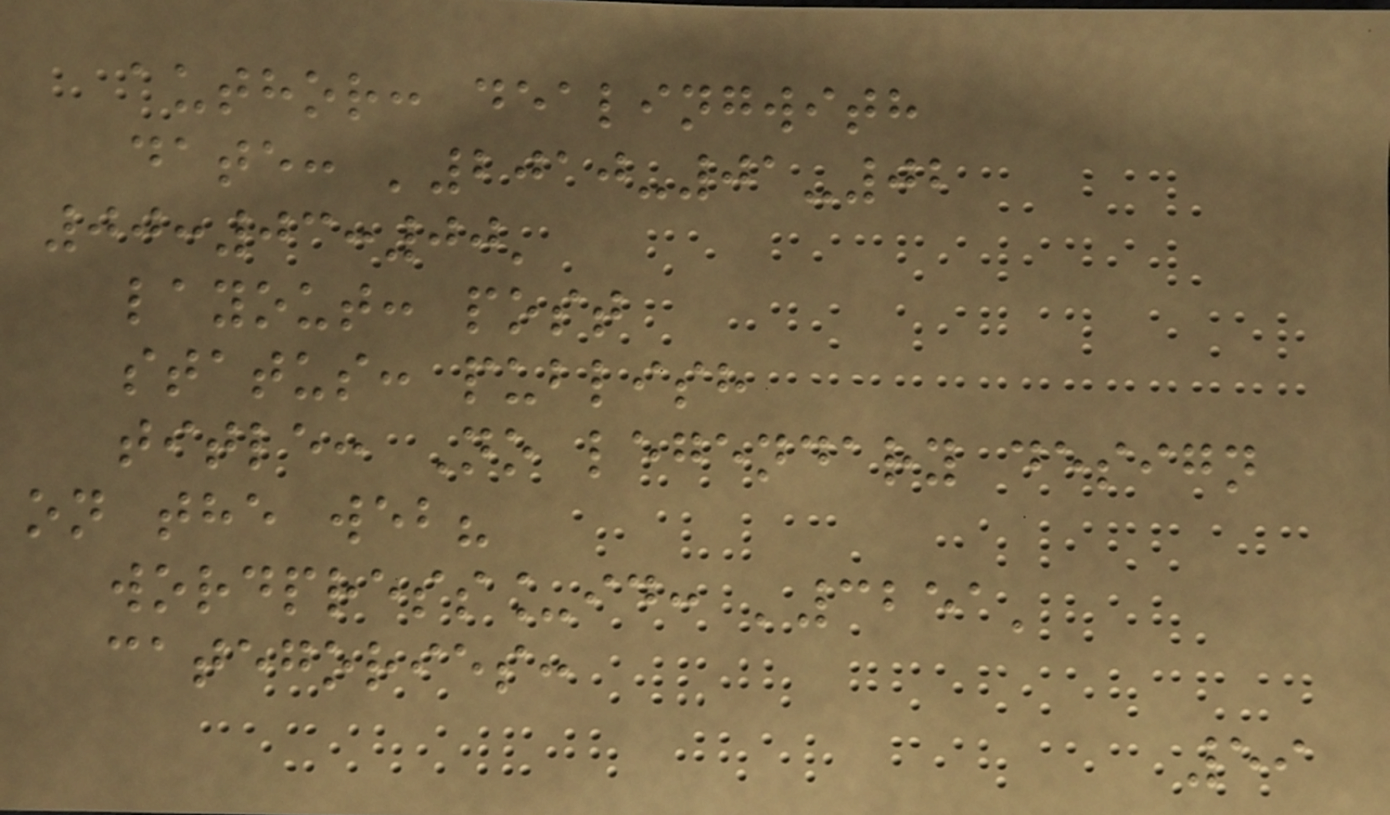author: dealingwith
date: '2010-01-02
00:03:00'
layout: post
status: publish
title: No legendary design
on the web?
wordpress_id: '3251'
categories:
59
